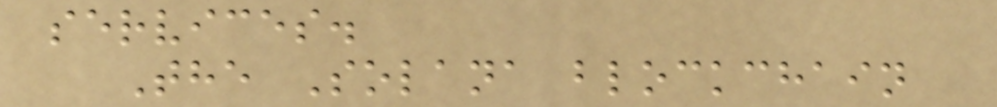services.
The Solana blockchain
